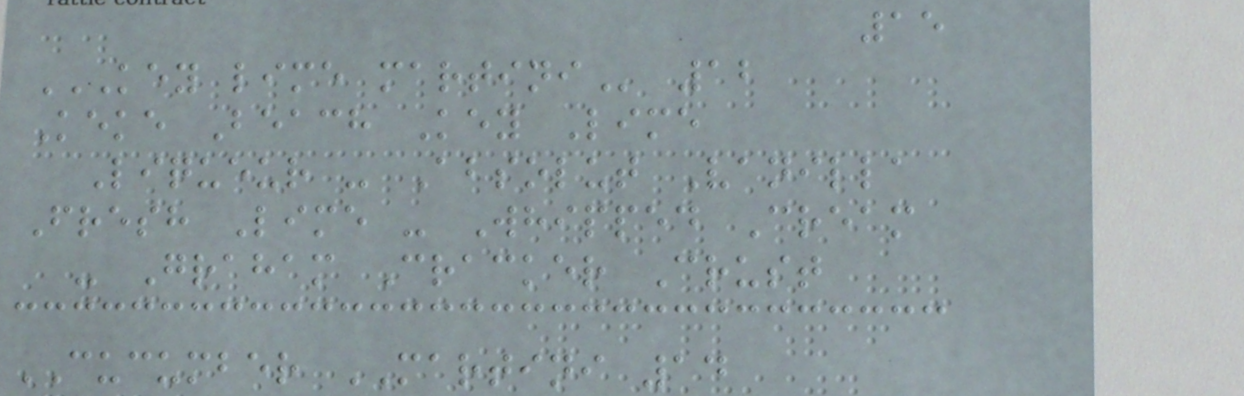15
KEY LIME MARTINI 12
Keke Beach Key Lime
Liqueur - Absolut Vanilla
Fresh Lime - Whipped Cream
- Graham Cracker Crust
CUCUMBER MARTINI 14
